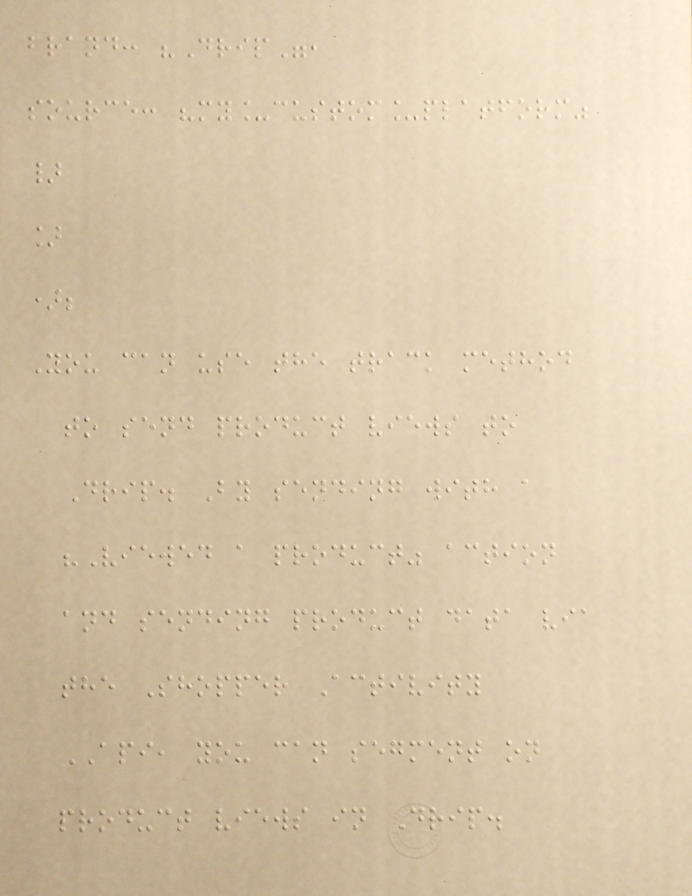brand: "Drip",
source: "my_custom_platform"
}
]
);
You can use the track method
to send product views to
Drip. By sending with a
"Viewed a product" action
and sending product data via
the Shopper Activity
API, you can segment on
product views in Drip.
